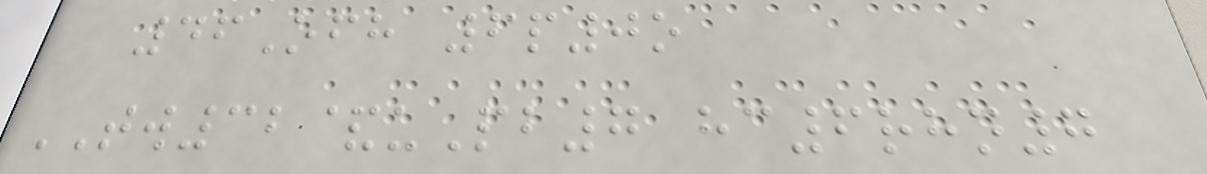46Ofh 6p0o
TW32&uPb7 hc6rhn7
